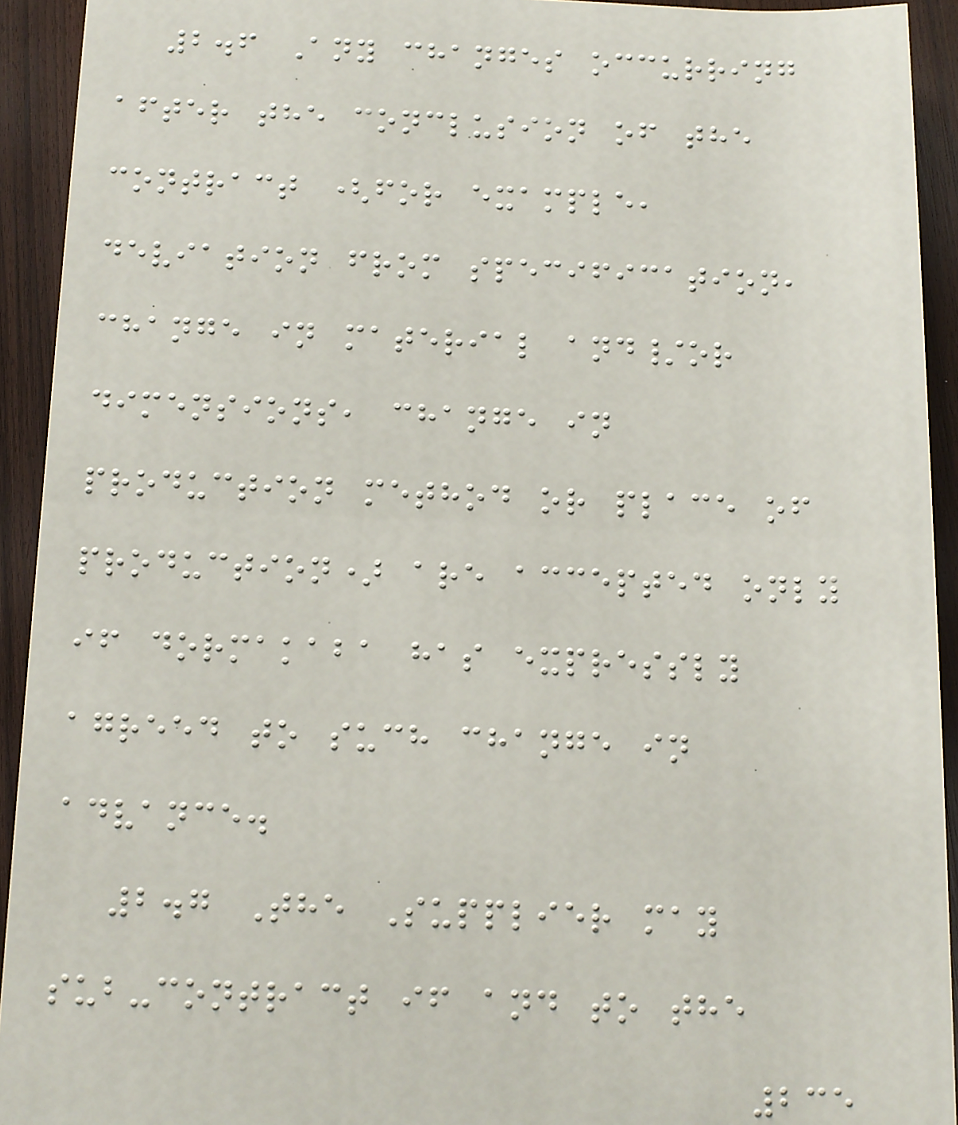2.6 Any changes occurring
after the conclusion of the
contract (for example,
deviation from specification,
change in material and/or
dimensions, change in
production method or place of
production) are accepted only
if dormakaba has expressly
agreed to such change in
advance.
2.7 The Supplier may
sub-contract if and to the
235
